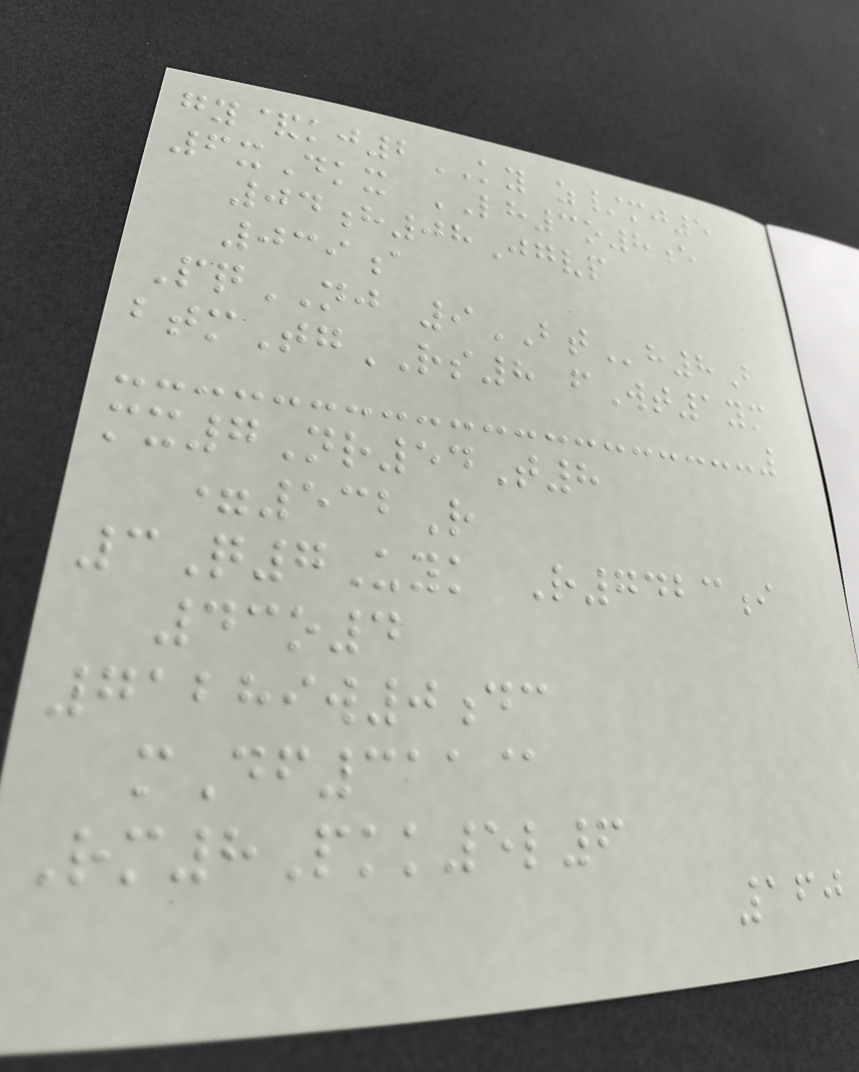gy&kj2KY z/mj5
6xDkx LH3o8e
04h08Jgvp
039a
PqNJ 9BTh8B
btmTgRS8 fWt1ym
mx7Nr54T8
=532R
3Q7Uyk R7423i
43o4
71289w0dc
mDf311@
Rm8Pkk5l6
160
